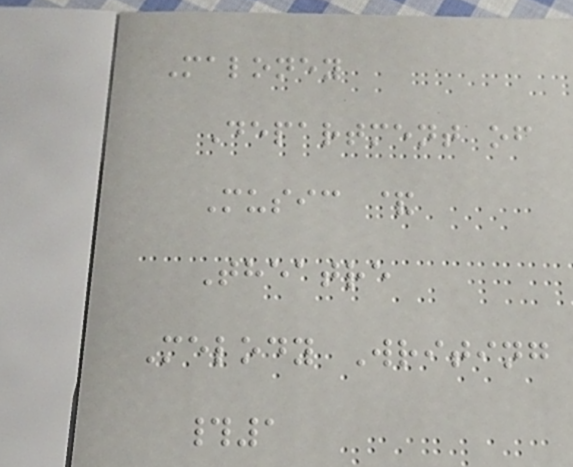Maloney
Department of
Music &
Theatre
Melody Writing
#1
